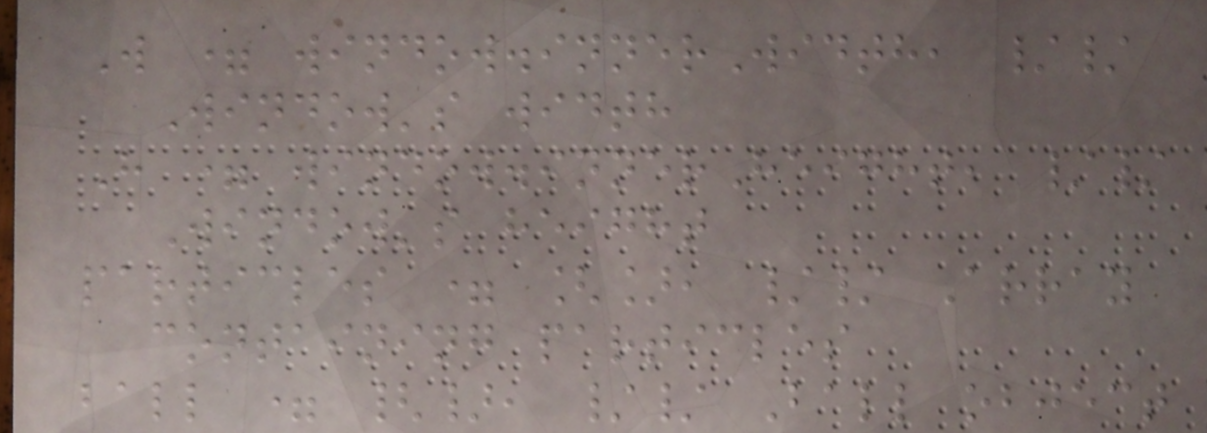W = window.innerWidth, //
Window's width
H = window.innerHeight, //
Window's height
particles = [], // Array
containing particles
ball = {}, // Ball object
